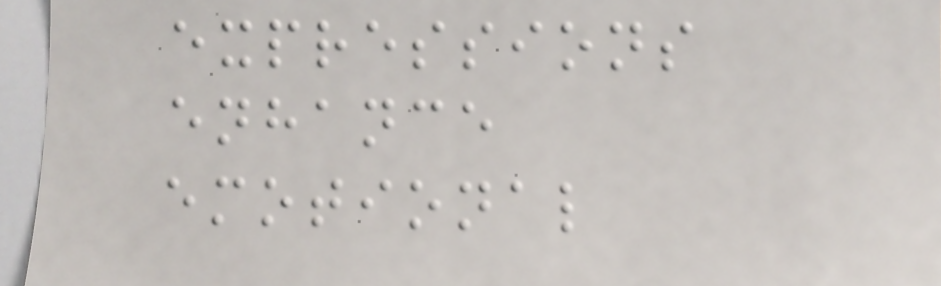expressions
enhance
emotional
